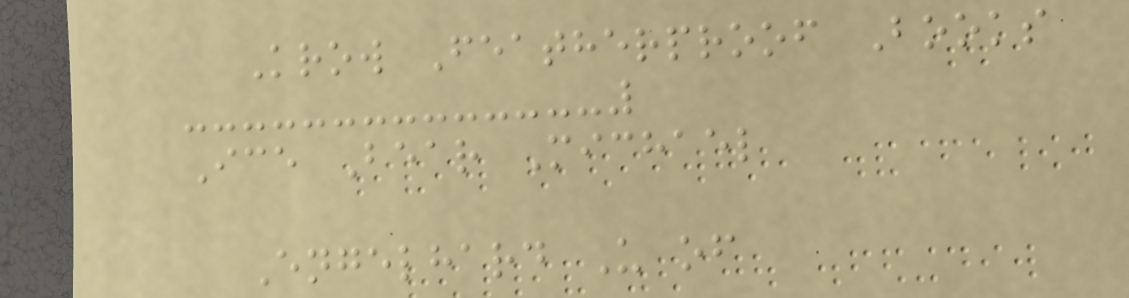Krow Featherproof Books
Ice Bear Michael
Engelhard U of
